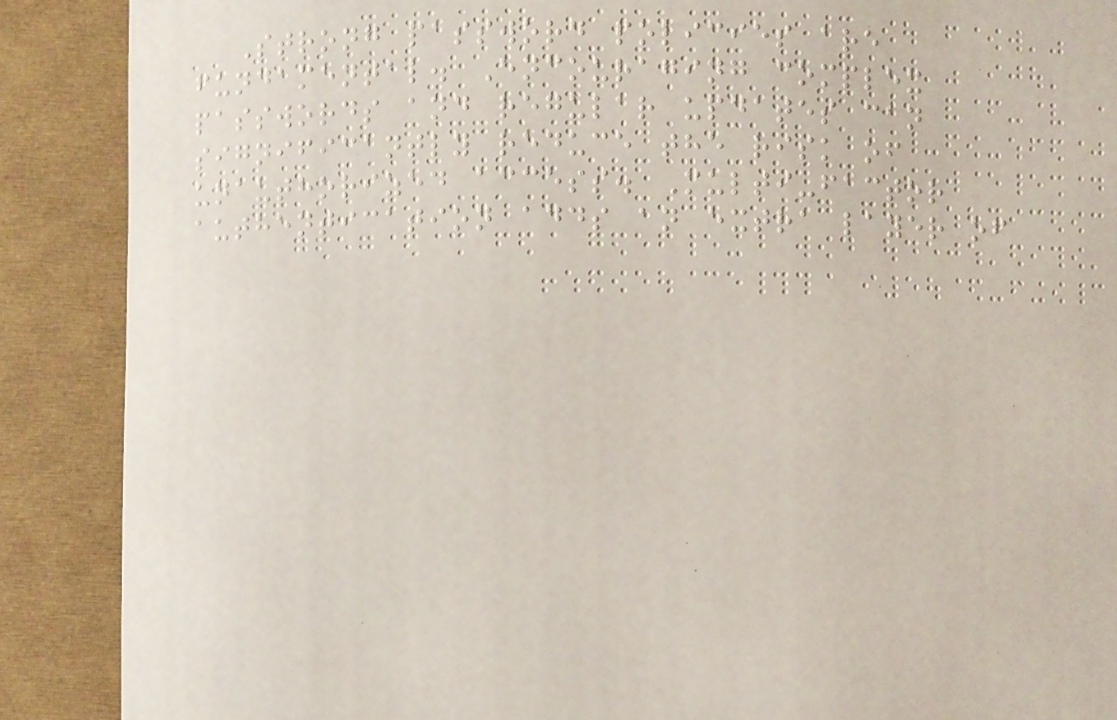Strong password policies are
fundamental. Encouraging complex
passwords and regular updates can
significantly reduce the risk of
unauthorized access. Multi-factor
authentication adds an extra layer of
